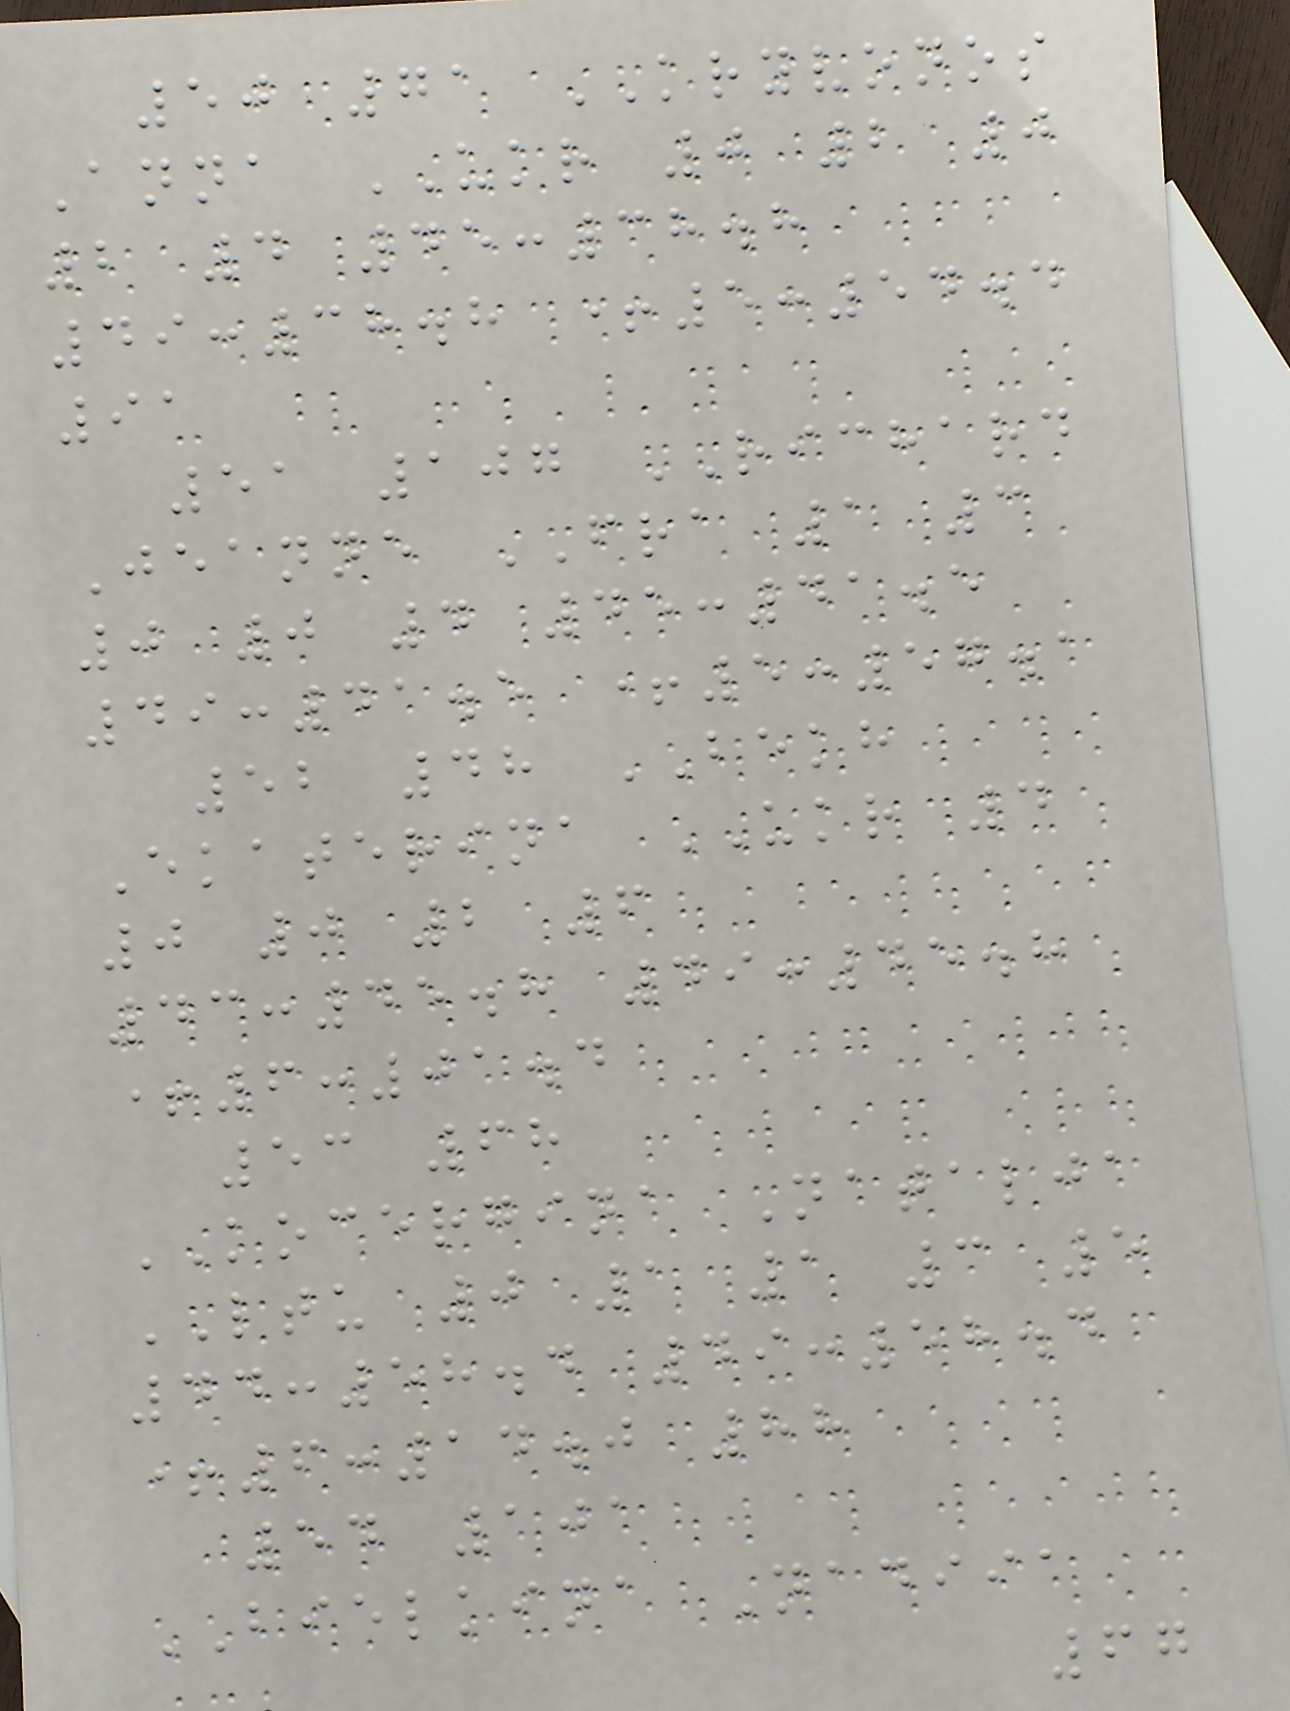50 71 KRYVONOS
Anna UKR 0 2 0
2 4 45:38.8
49:38.8 +5:54.4
91
51 107 RICHARD
Jeanne FRA 1 3
0 0 4 45:41.5
49:41.5 +5:57.1
52 48 BEKH
Ekaterina UKR 4
0 0 2 6
43:45.8 49:45.8
+6:01.4
53 68
KOCERGINA Natalja
LTU 0 1 1 3 5
44:58.4 49:58.4
+6:14.0 88
54 101
BIELKINA Nadiia
67
